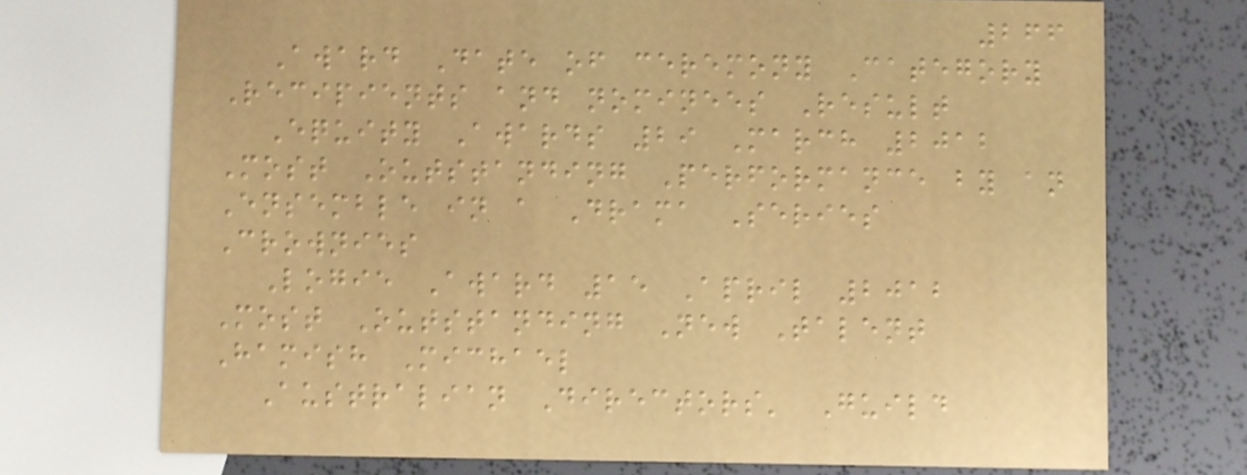266
Award Date of ceremony Category
Recipients and nominees Result
Equity Awards 29 March 2012
Most Outstanding Performance by an
Ensemble in a Drama Series
Crownies
Logie Award 15 April 2012
Most Outstanding New Talent
Hamish Michael
Australian Directors' Guild
